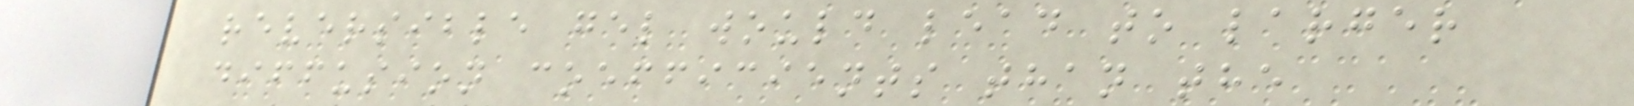reversible gel would lead to larger
diffusion coefficients than the
